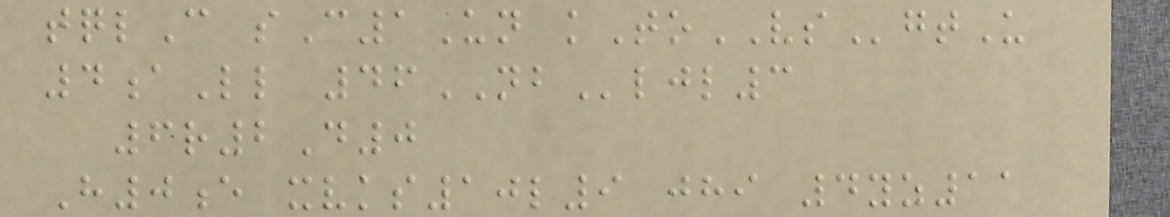tqlC sC1Un kToVSgtU
4aLl 46NBljl3
6r2D0
H0e xvks10l9 jhi 4yz11
